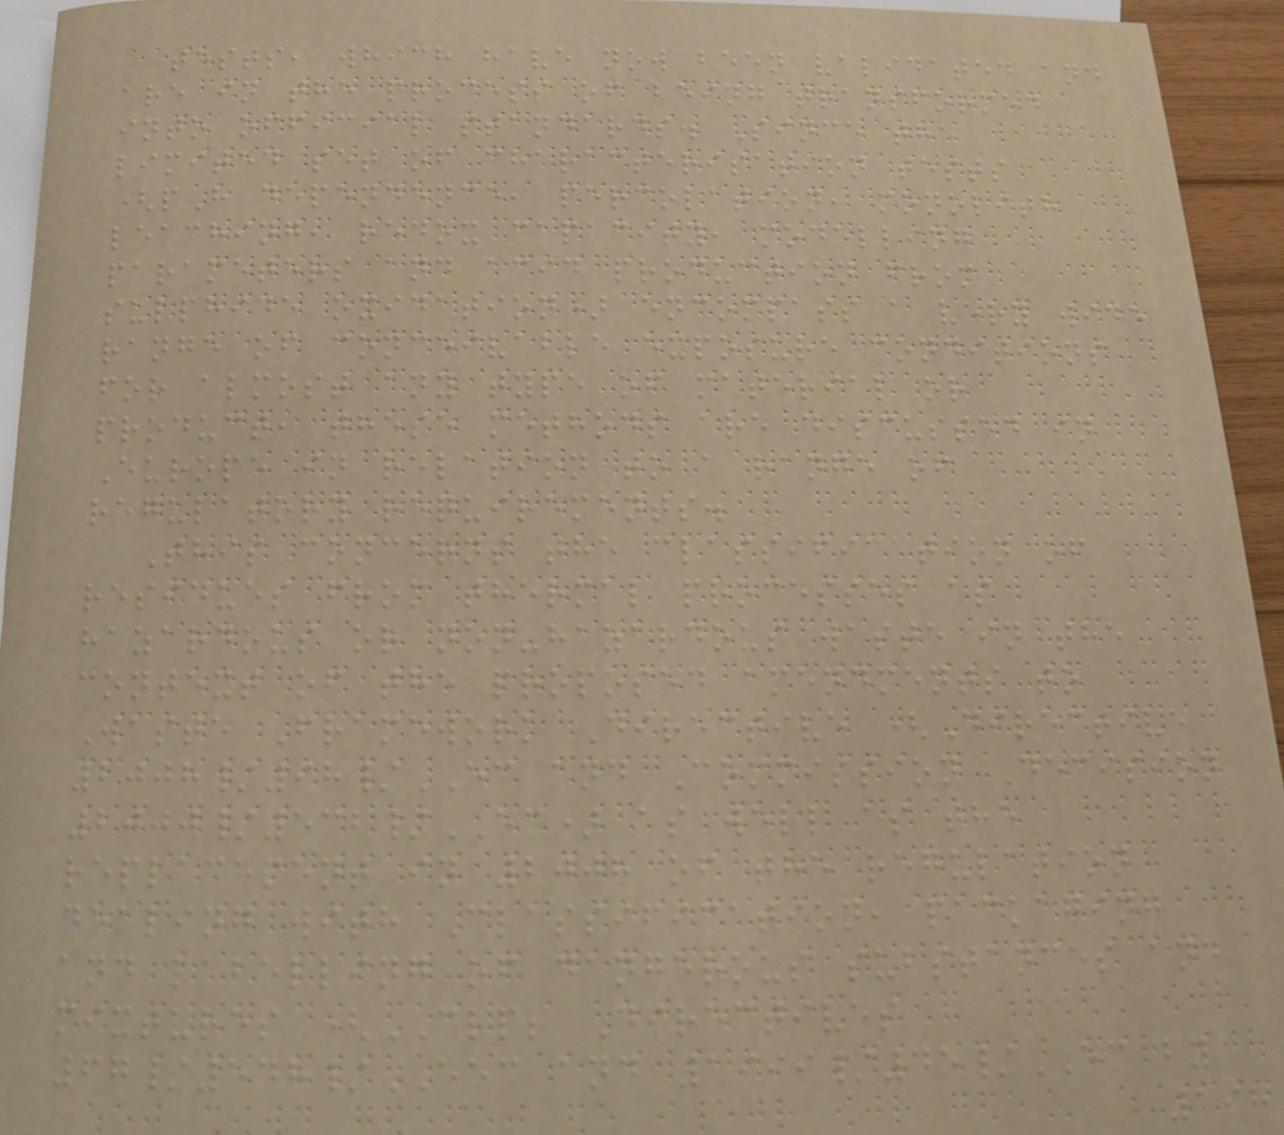tests, which have now been validated and
are in the process of being transformed
into official standards. Since the
limited set of characterisation tests
(pH dependence, percolation, monolith
leaching, redox capacity, modelling
parameters and acid production from
sulphide oxidation) encompass a very wide
range of conceivable exposure conditions
for almost any type of material or
product, these methods are discussed in
Europe in relation to a range of
regulatory requirements.
This concerns the classification of
residues from thermal processes as
hazardous or non-hazardous waste in the
context of the proposed amendments to
Waste Framework Directive (Directive
2008/98/EC and Commission Decision
2000/532/EC) as well as the
replacement in 2008 of the regulation
dealing with Classification, packaging
and labelling of dangerous substances and
mixtures (CLP; Directives
67/548/EEC and 1999/45/EC by
198
